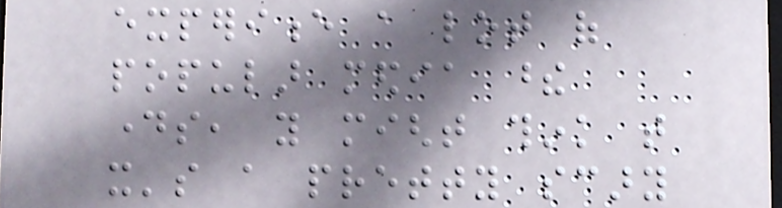experience a lot of
popular media these
days, you might think that
it's a pretty scary
